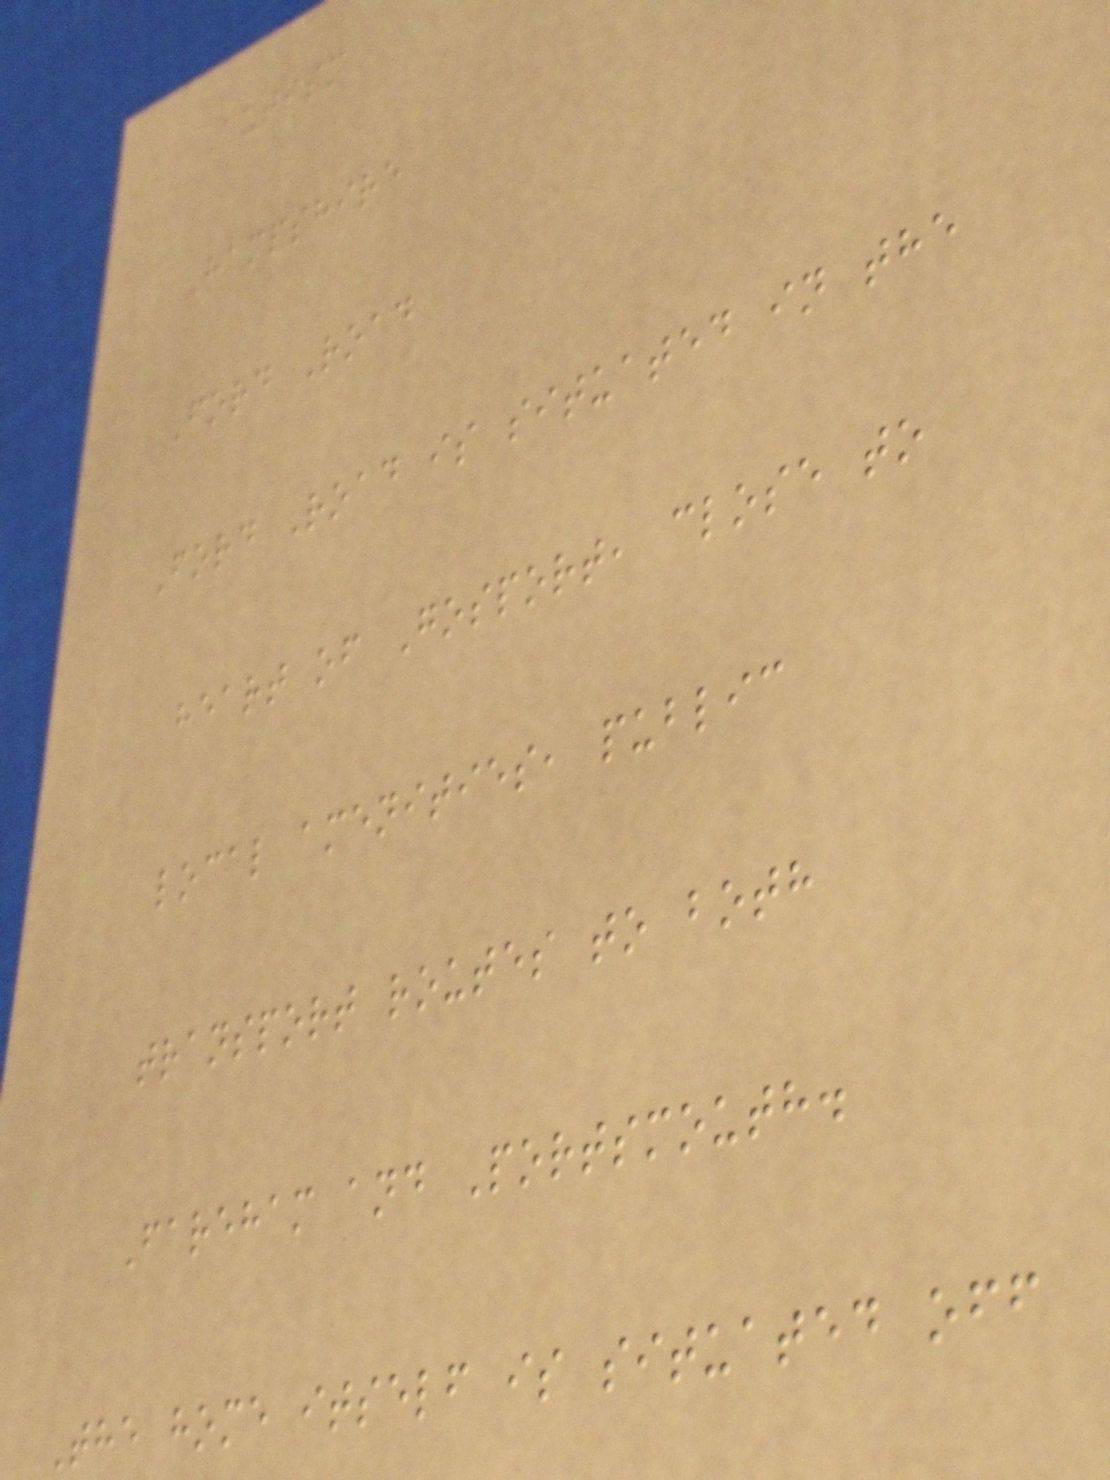Autism
Hampshire
Ford Road
Ford Road is situated in the
heart of Gosport, close to
local amenities, public
transport routes to both
Fareham and Portsmouth.
The home itself is situated off
